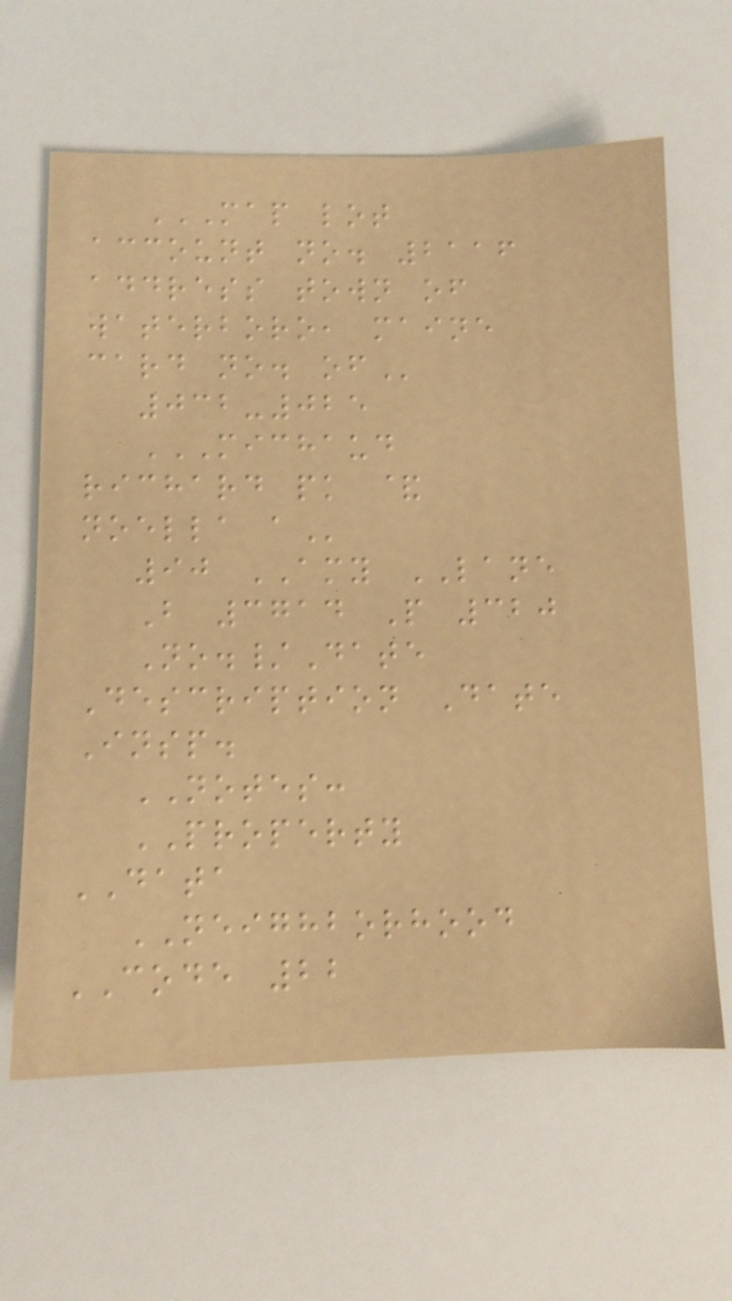MAP LOT
ACCOUNT NO. 2116
ADDRESS TOWN OF
WATERBORO, MAINE
CARD NO. OF
032-025
MICHAUD
RICHARD PK &
NOELLA A
90 AMY LANE
B 3714 P 320
No./Date
Description Date
Insp.
NOTES:
PROPERTY
DATA
NEIGHBORHOOD
CODE 22
